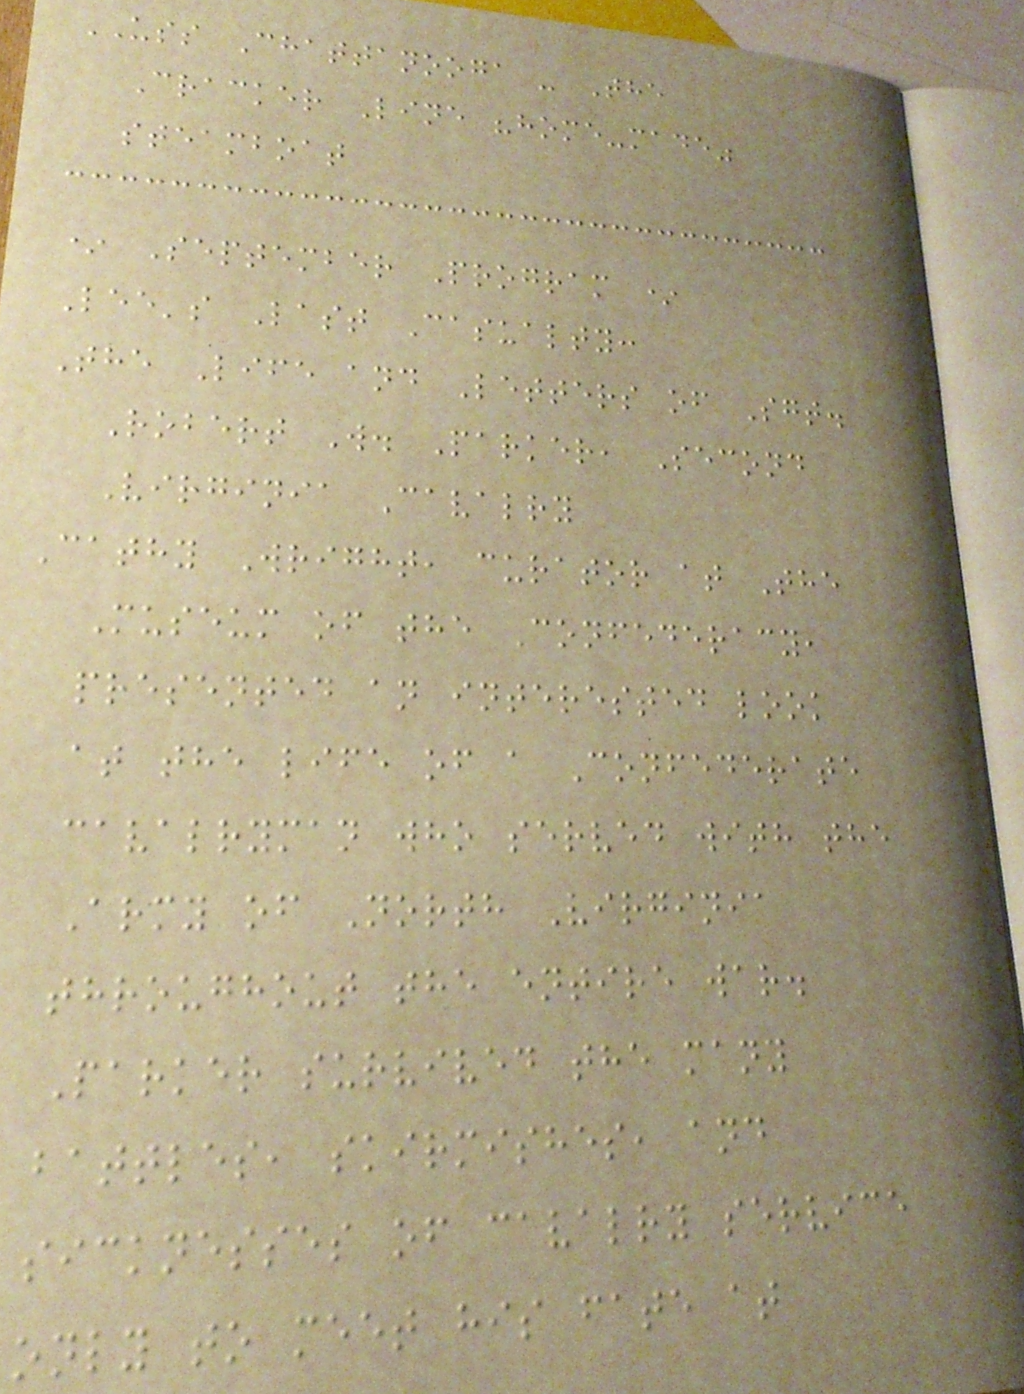USS Chattanooga - The
Cracker Line "home-made"
steamboat
* September Program *
Lee's Last Casualty:
The Life and Letters of Sgt.
Robert W. Parker, Second
Virginia Cavalry
Cathy Wright, curator at The
Museum of the Confederacy,
presented an interested look
at the life of a Confederate
cavalryman who served with the
Army of North Virginia
throughout the entire war.
Parker survived the many
battles, skirmishes, and
sicknesses of cavalry service
only to meet his fate at
